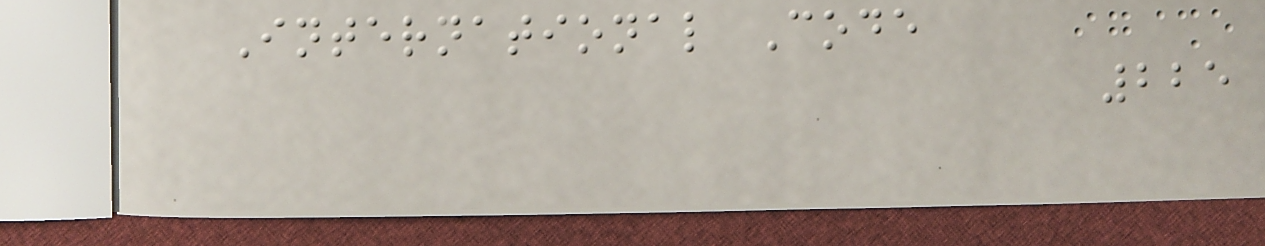International Code
225
